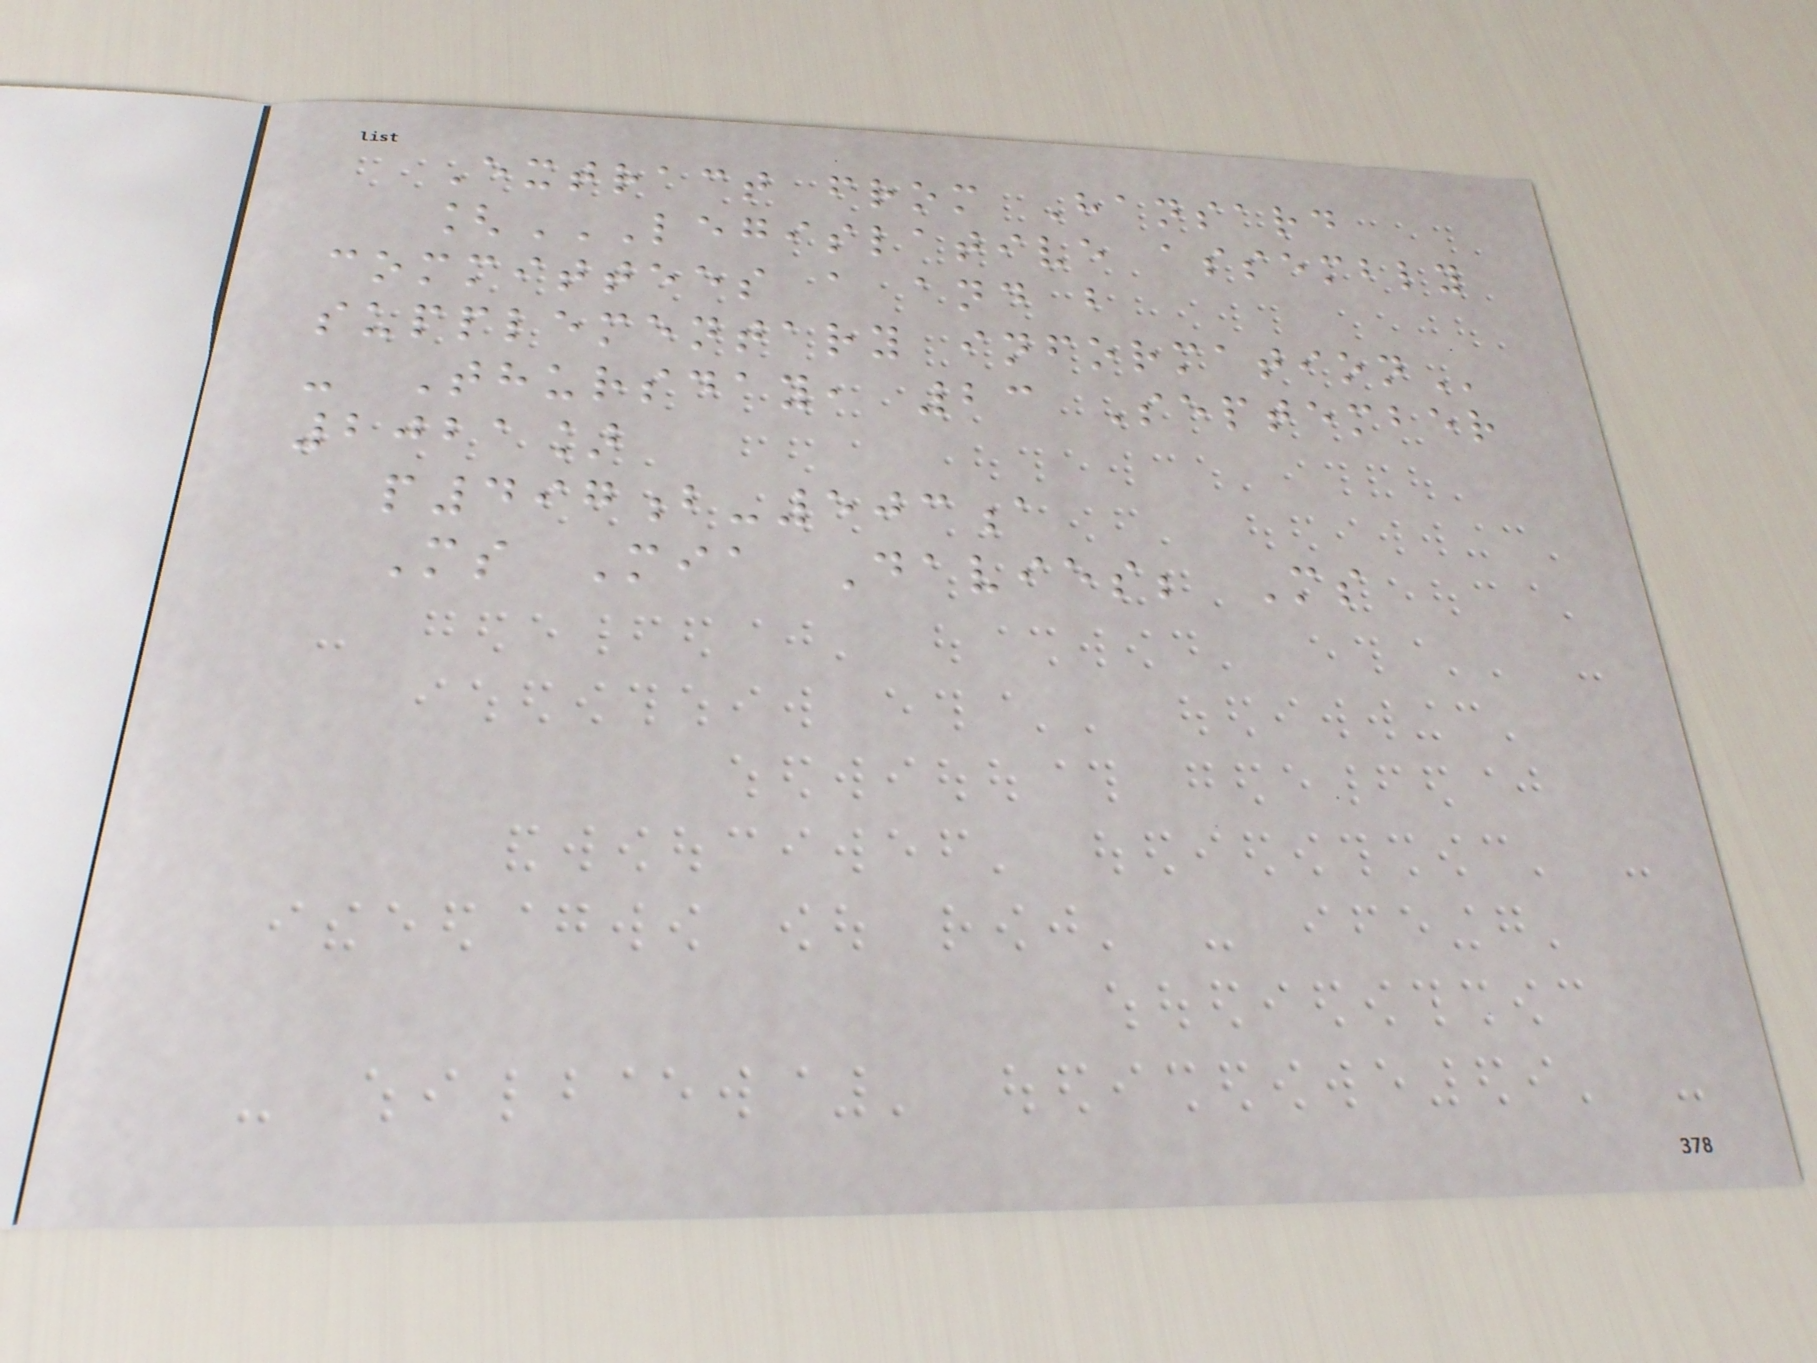Extract from Hansard
[LEGISLATIVE ASSEMBLY
COMMITTEES A AND B
SUPPLEMENTARY INFORMATION
- Thursday, 23 September
2021]
p497b-503a
Ms Mia Davies; Ms
